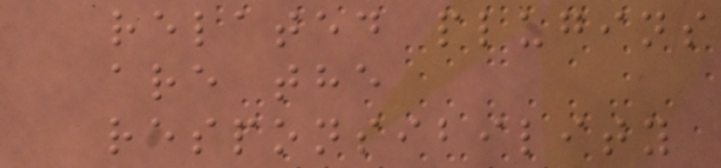related plugins
are the
responsibility
